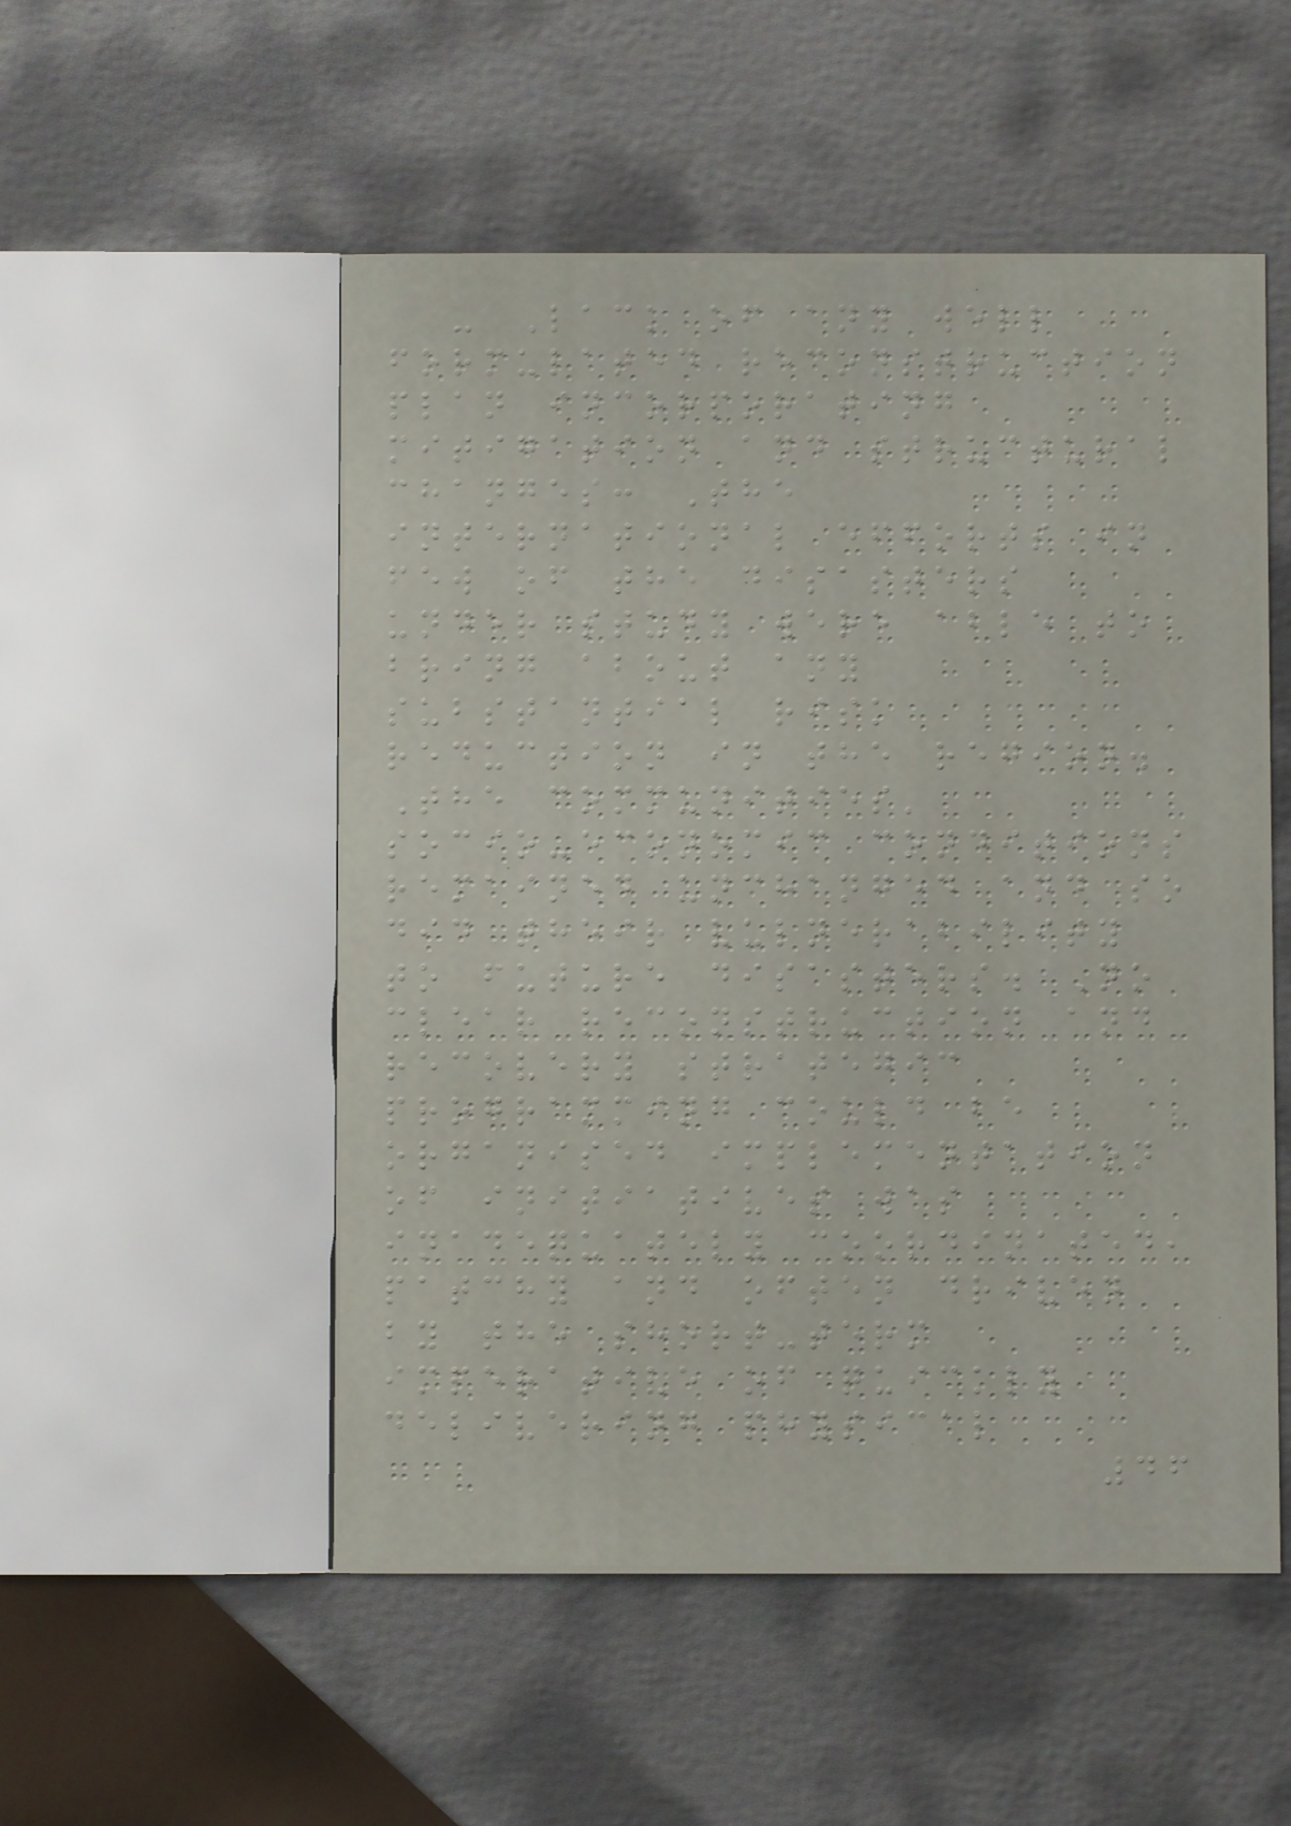- Lack of any well
formulated reconstruction
plan incorporating
mitigation and structural
changes: The
international efforts in
few of the disasters
under study were able to
bring about any
substantial risk
reduction in the region.
The communities'
socio-economic conditions
remained unchanged and so
did their vulnerability
to future disasters. No
clear reconstruction and
recovery strategic
programming could be
organised implementation
of initiatives was
inadequately coordinated,
patchy and often driven
by the short-term
imperative of quickly
delivering physical
46
